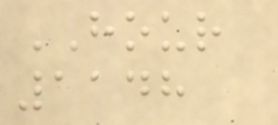HOUR
1148
